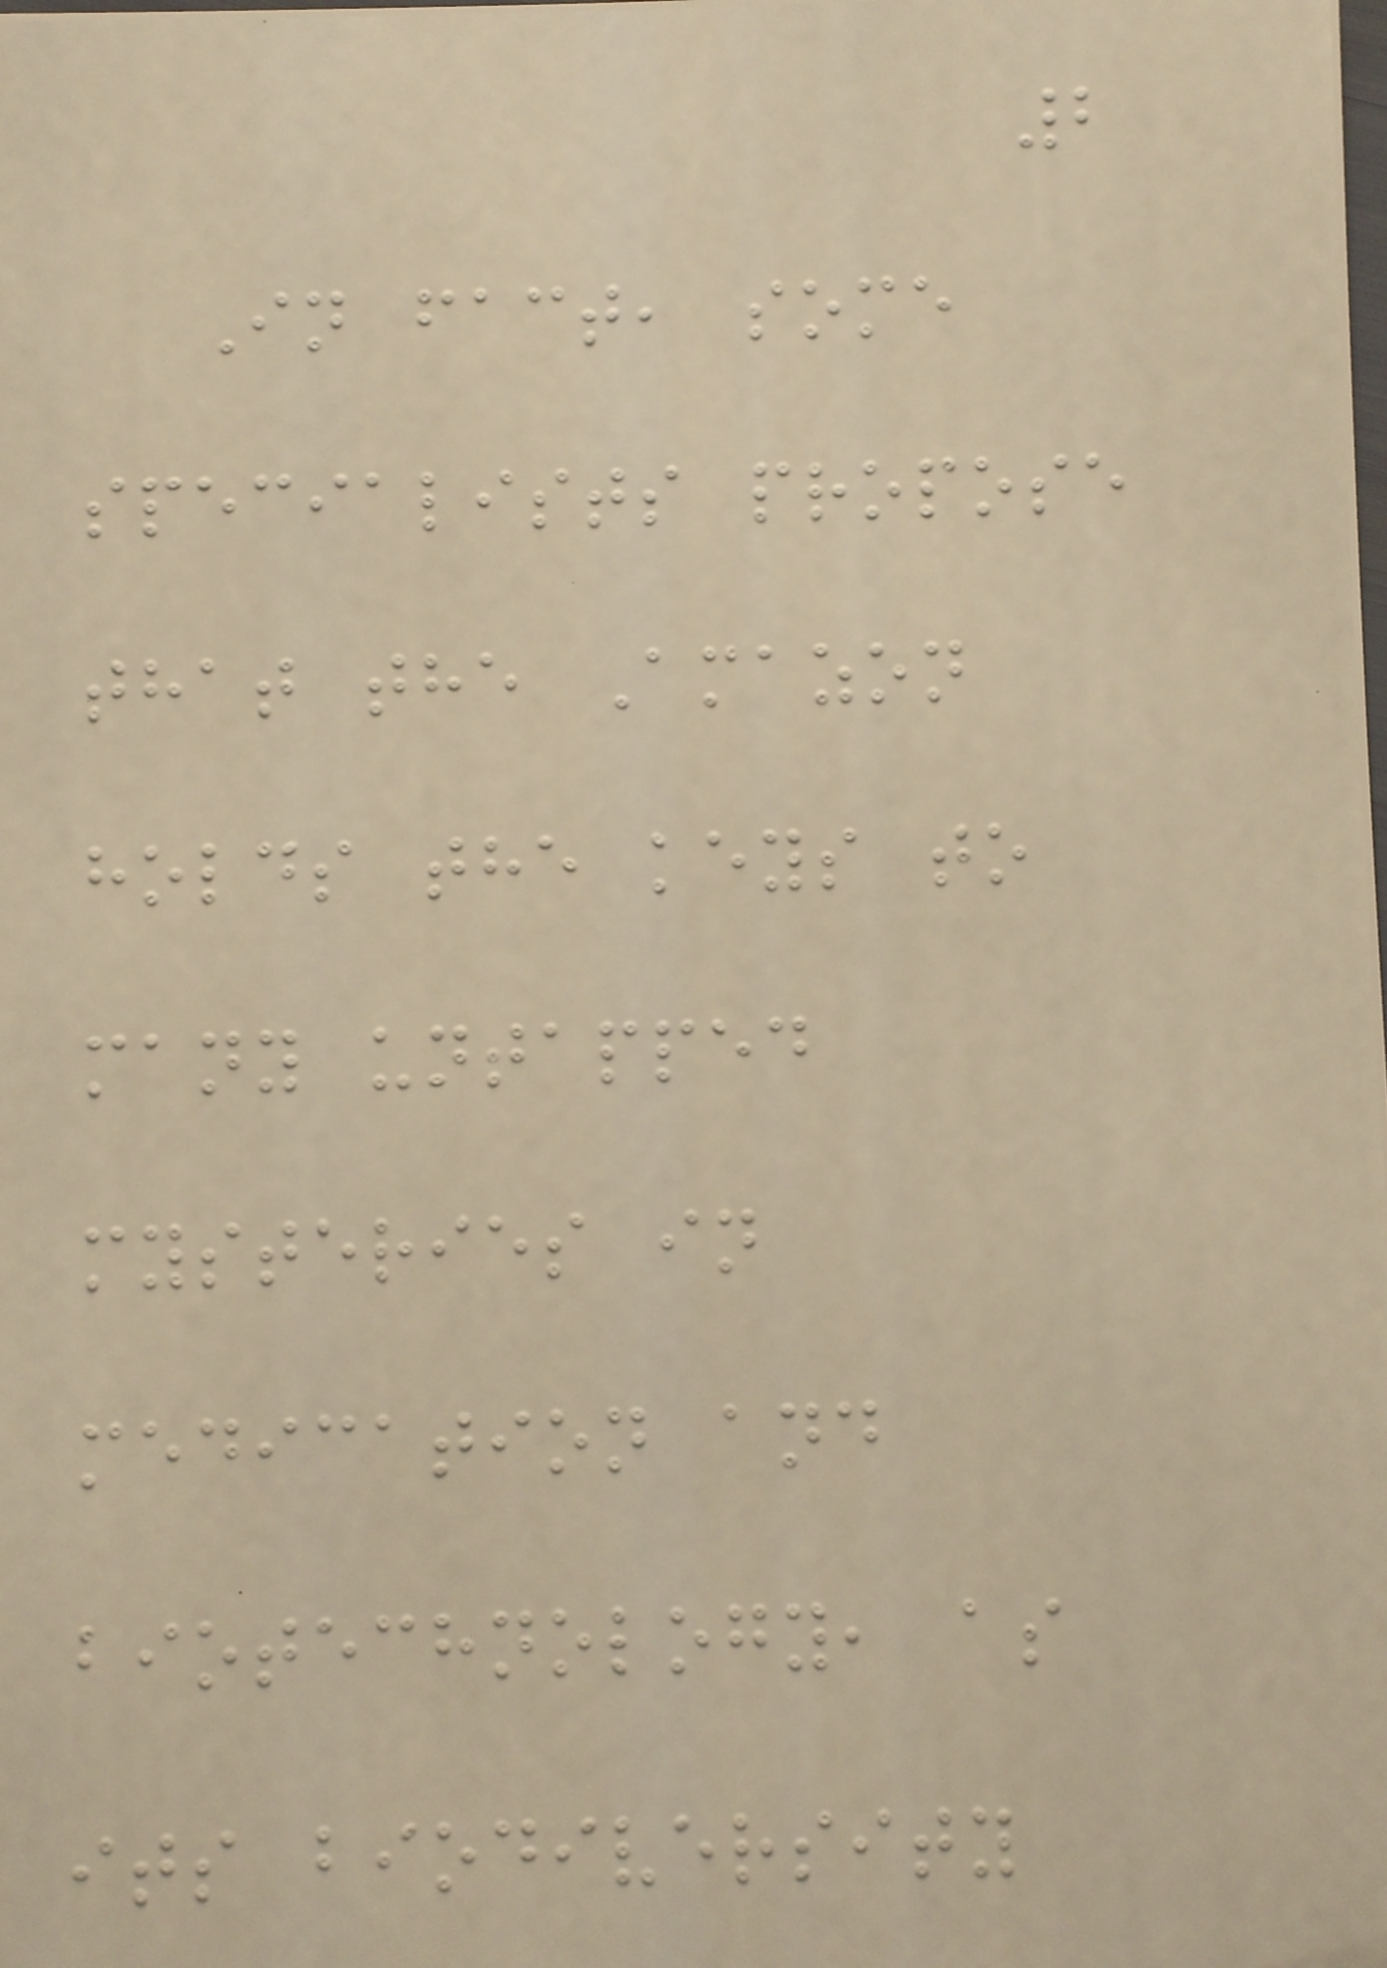2
In fact, some
specialists propose
that the Amazon
holds the keys to
many untapped
mysteries in
medication and
biotechnology, as
its biodiversity
